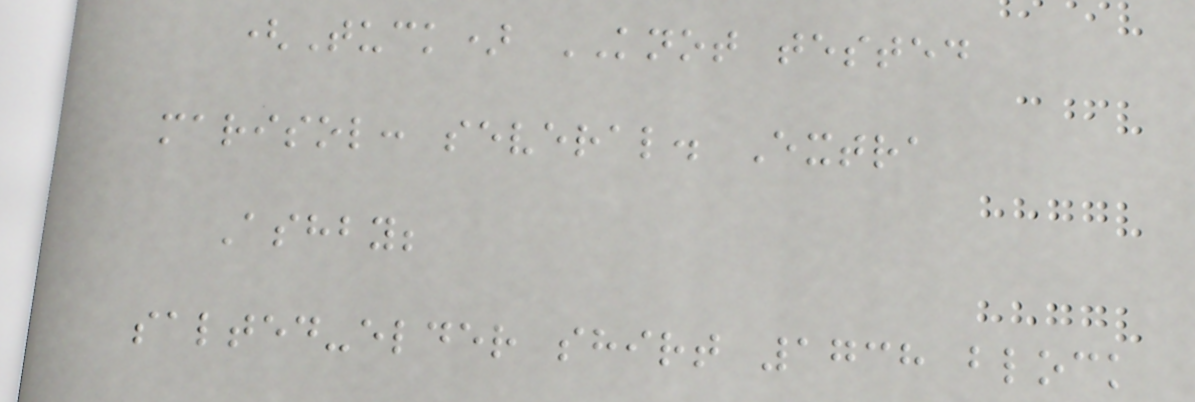(Tuck) KNOT tested
marisol: several. Extra
Ashby;
salted-elder shirt 1738 block
